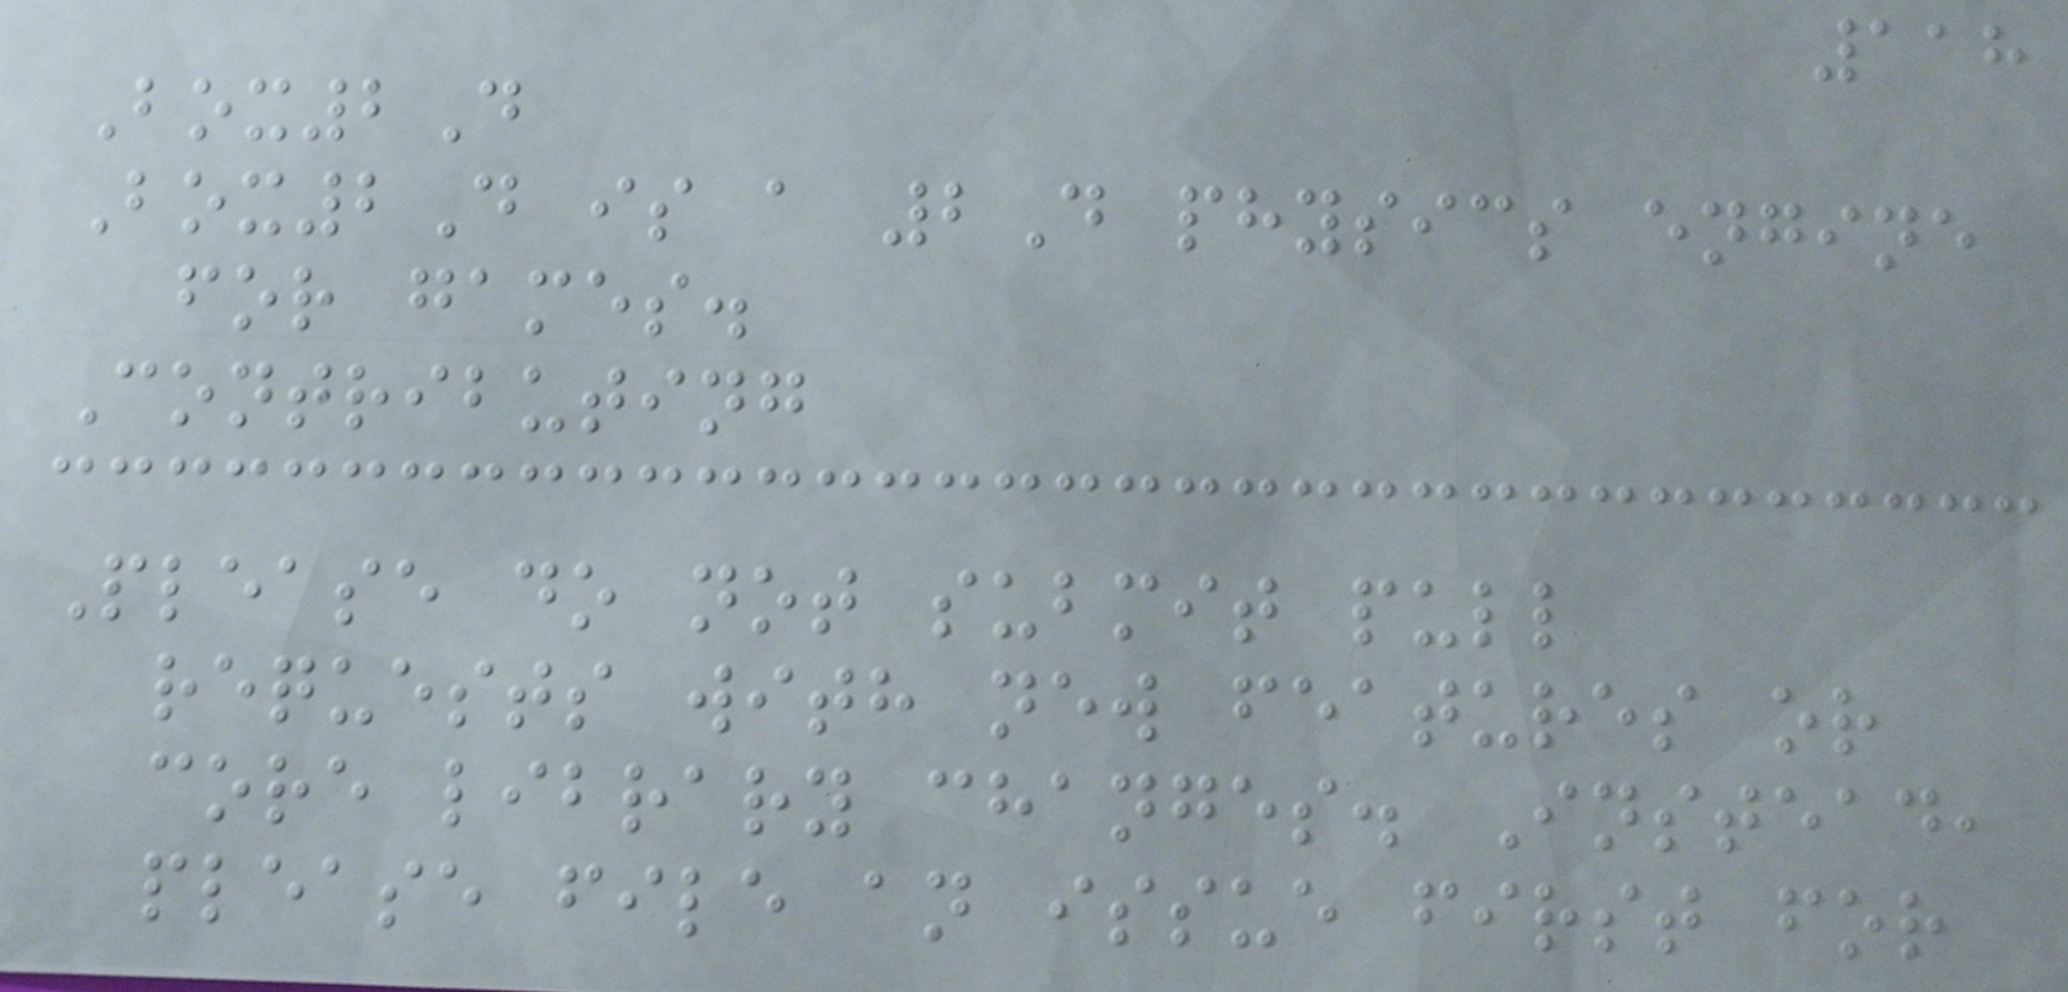118
Box2D
Box2D is a 2D physics engine
for games.
Contributing
Please do not submit pull
requests with new features or
core library changes. Instead,
please file an issue first for
